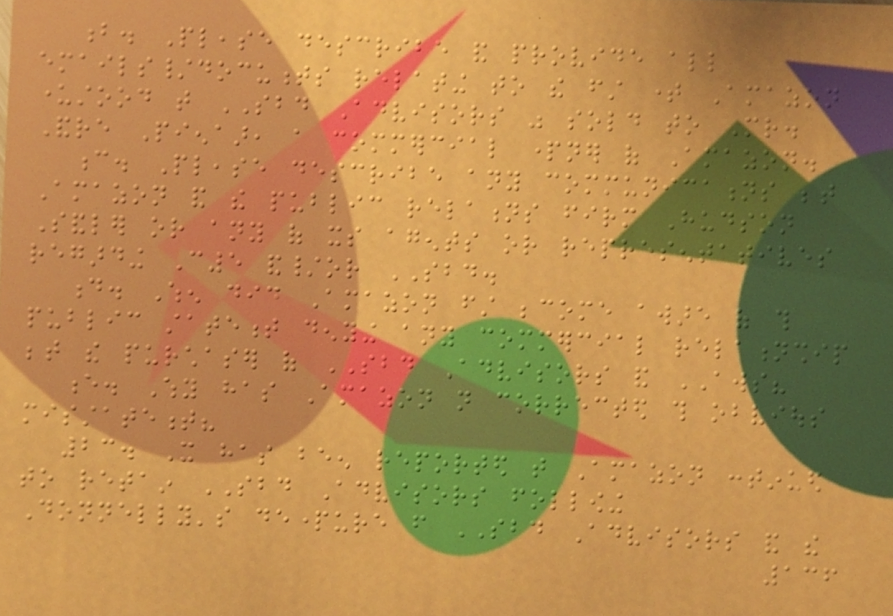b. Please describe and provide all
emails/documents relating to the first time Amazon
understood that SBD Advisors was sold to Mr.
Andre Pienaar, a commercial partner of Amazon.
c. Please describe any communications between
Amazon and the public relations firm Hudson
Sandler or any of its agents or representatives
regarding C5 and/or SBD.
d. When did Amazon first become aware of this
public statement denying any commercial relationship
between the purchaser of SBD Advisors and AWS?
e. Why has Amazon not corrected this obvious
misstatement?
23. It has been reported that Amazon continued
to retain SBD Advisors following
Donnelly's departure from SBD Advisors and the
136
